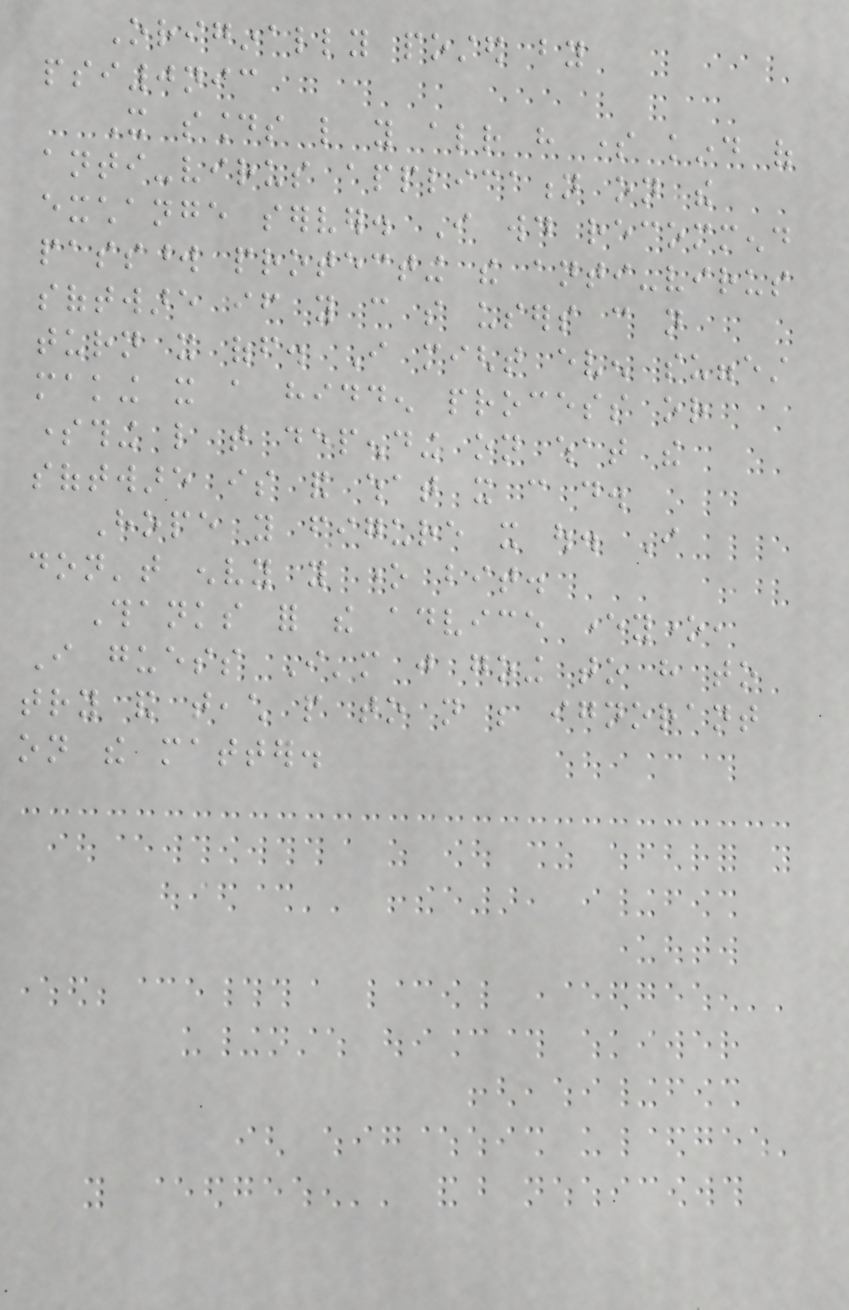Originally posted by
psi0nic
It sounds like you already have some kind of
anti-virus application on the
exchange server. I would recommend
password protecting the anti-virus
software if you can so users can not
turn it off. I might even suggest
making it a hidden process or
something like that depending on what the
software is and what it can do.
Hope you figure it out. I
don't envy you one bit.
Thanks for the advice everyone,
I guess I'm just going to have to
try and teach people to not be ignorant
on the matter.
